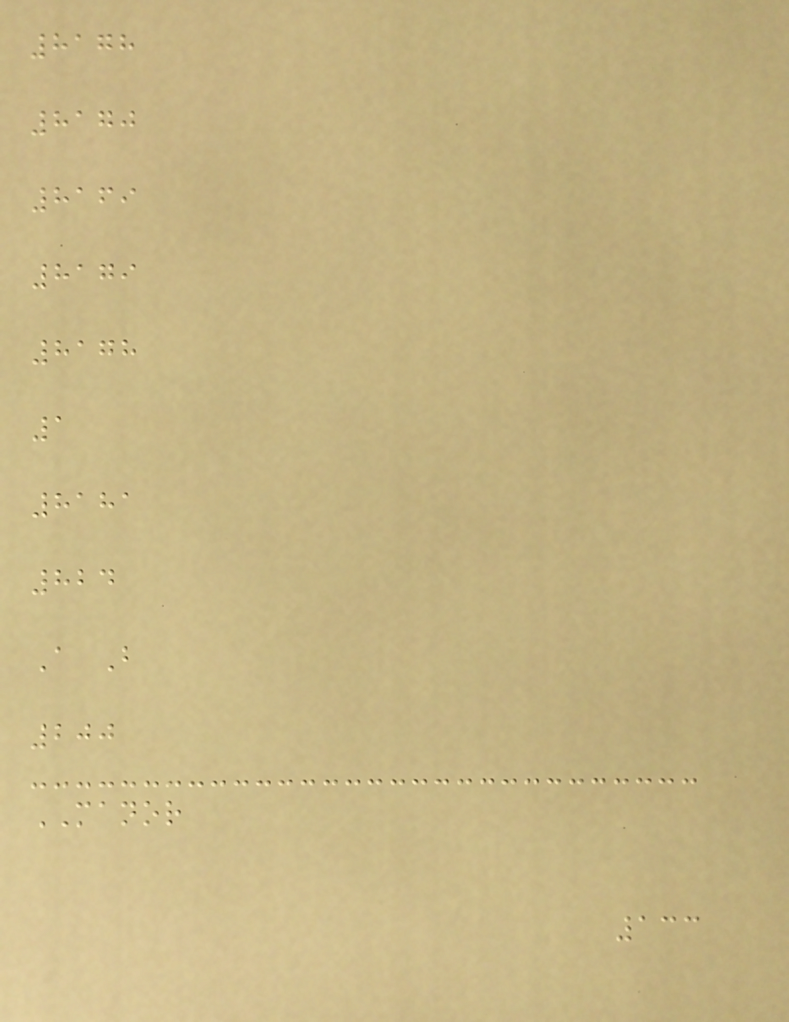8178
8170
8169
8179
8178
1
8181
824
A B
200
MANOR
133
